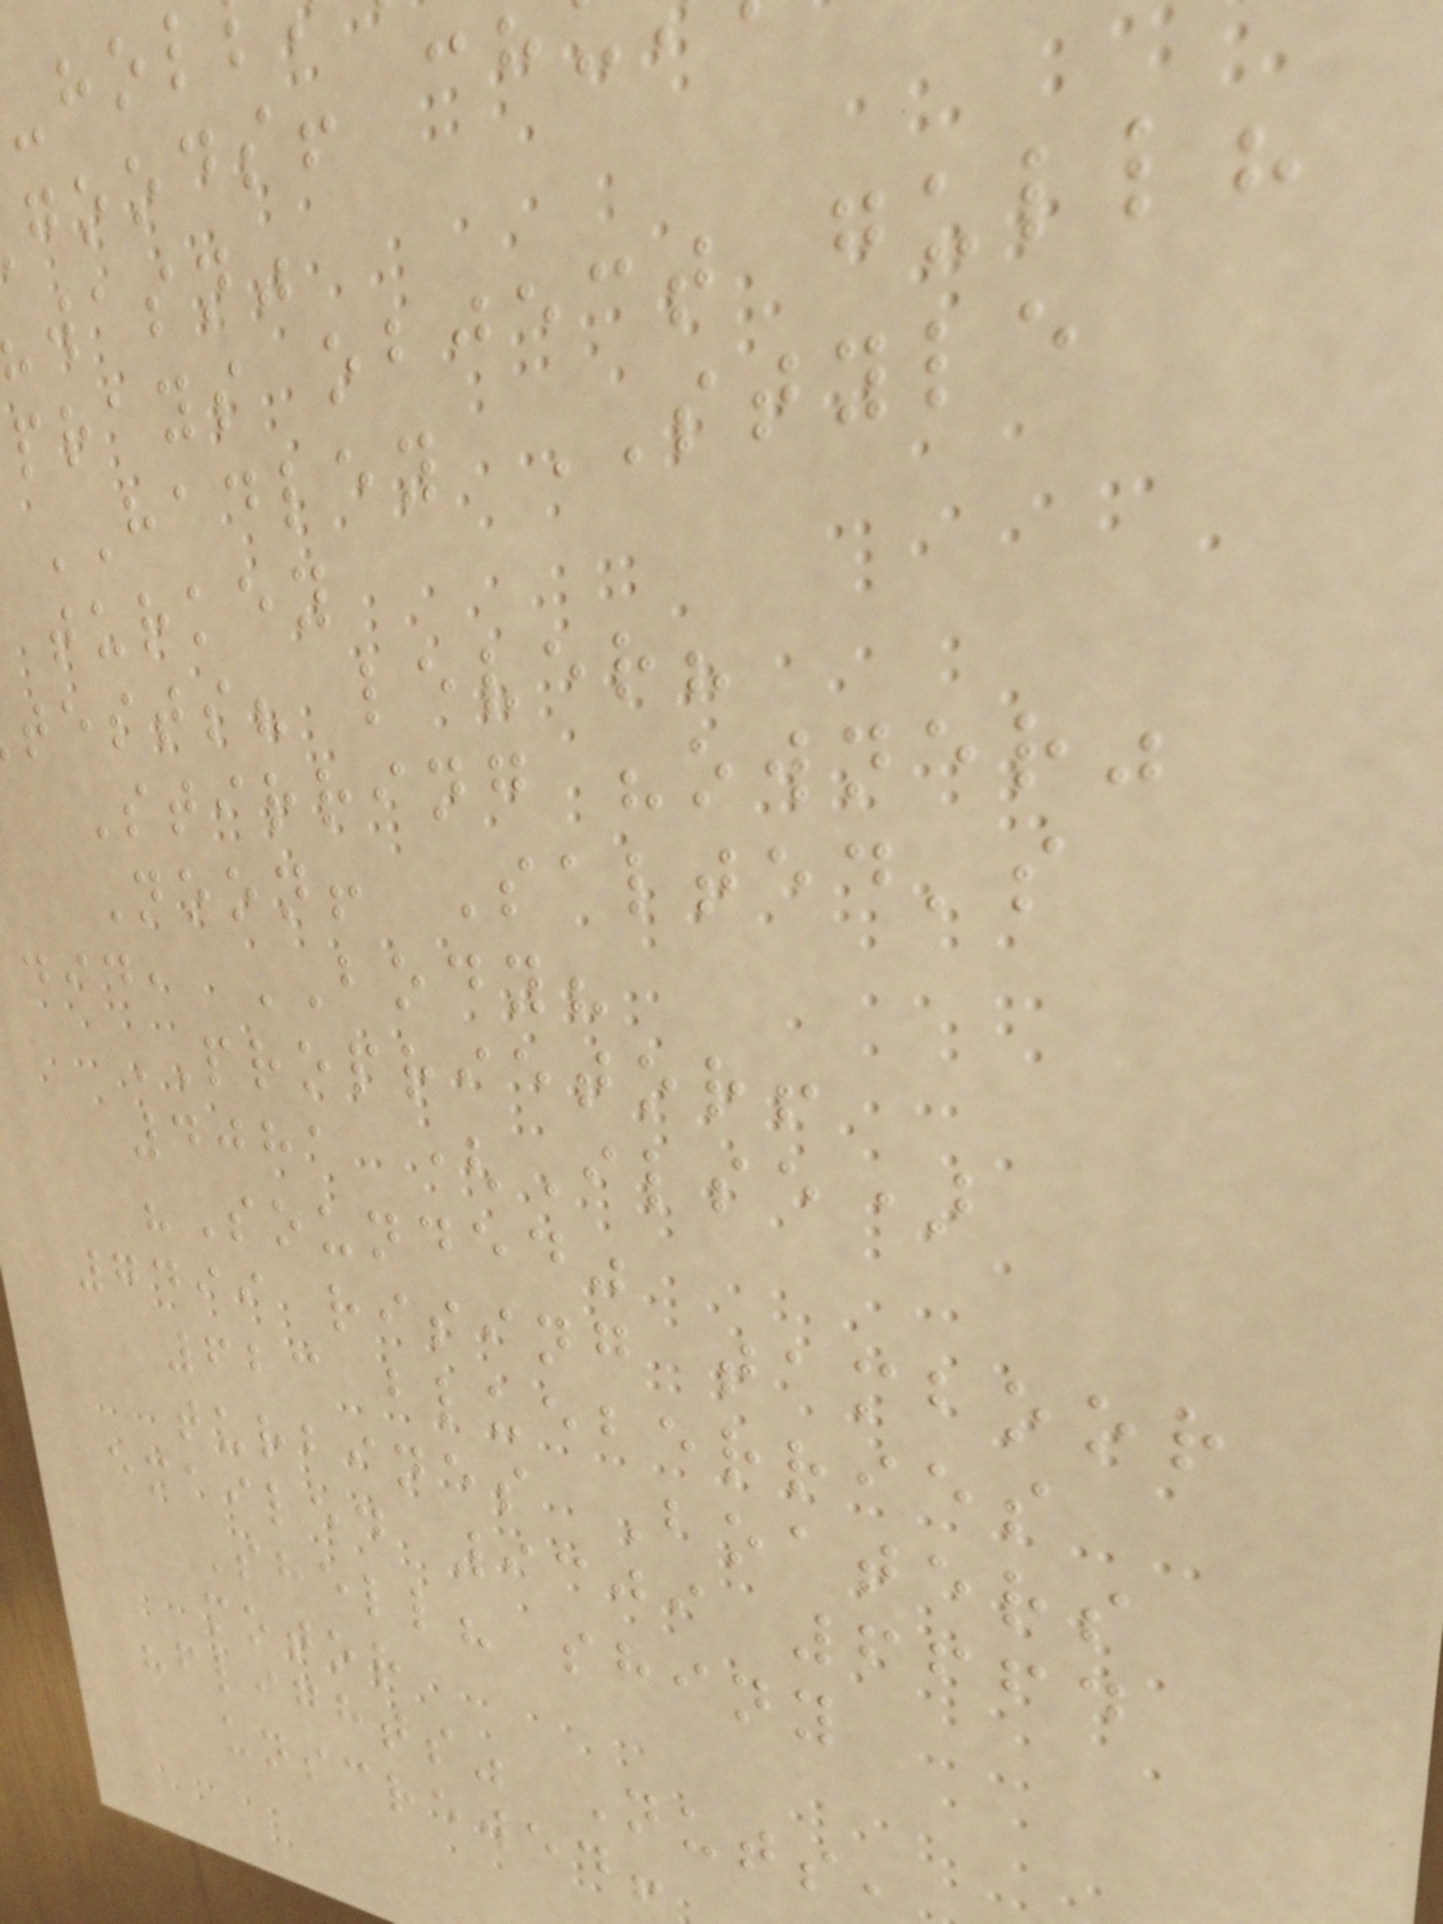goods! ch
wasn"
prays object gull?
HADLEY STYLE
turkey
tests? lever?
Stirring "owner"
Noon! Salted's
did, BODY?
PROPRIETOR!
4081 (Ilse)
"Sounded"
7499 rising tamboor
623 blueberries
turbines Boaters
emailed 9309 6664
Shell? shiny
motor
"flights" Nuts,
unscrewed!
